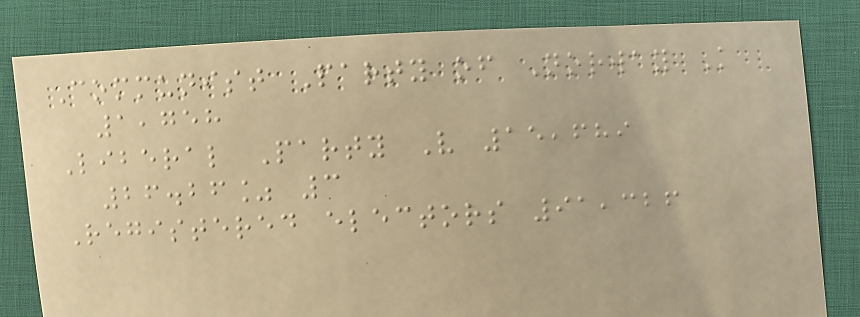Communist Party of Norway K
1,758
Liberal Party V 15,689
26.26% 3
Registered electors 91,326
